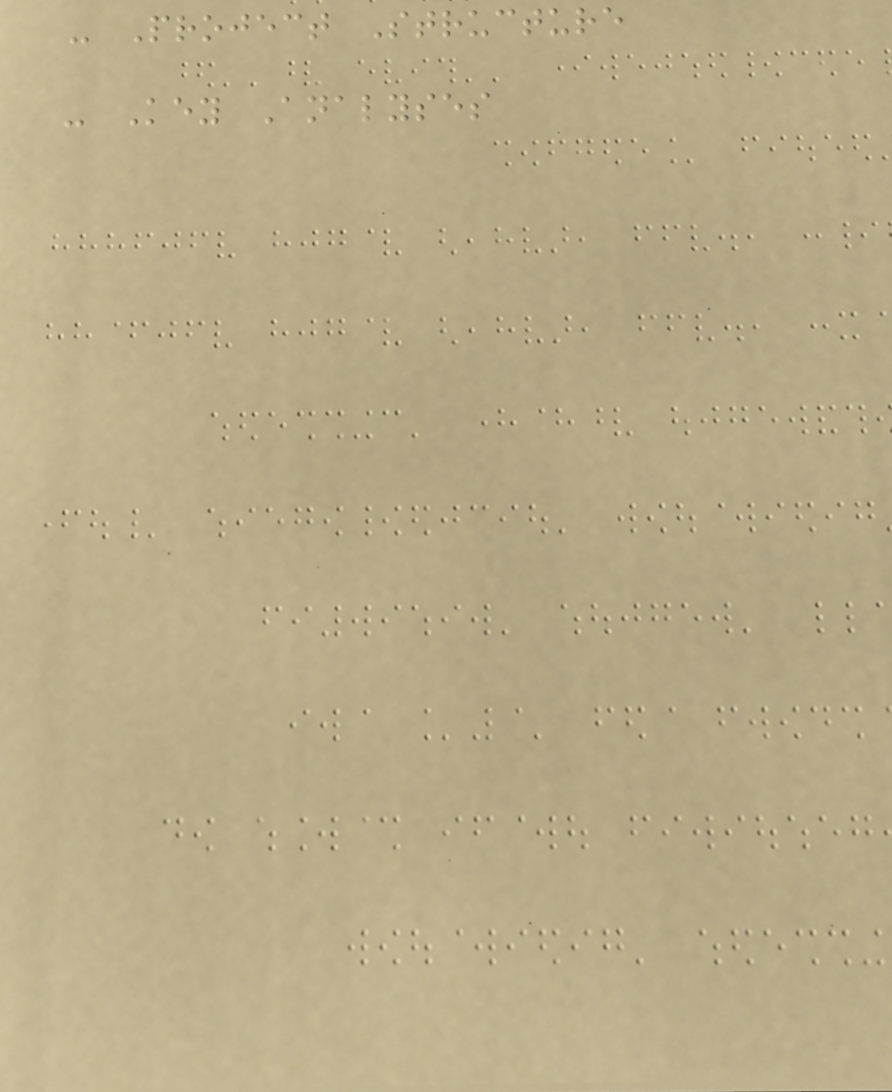- Project Structure
- Key Analyses
